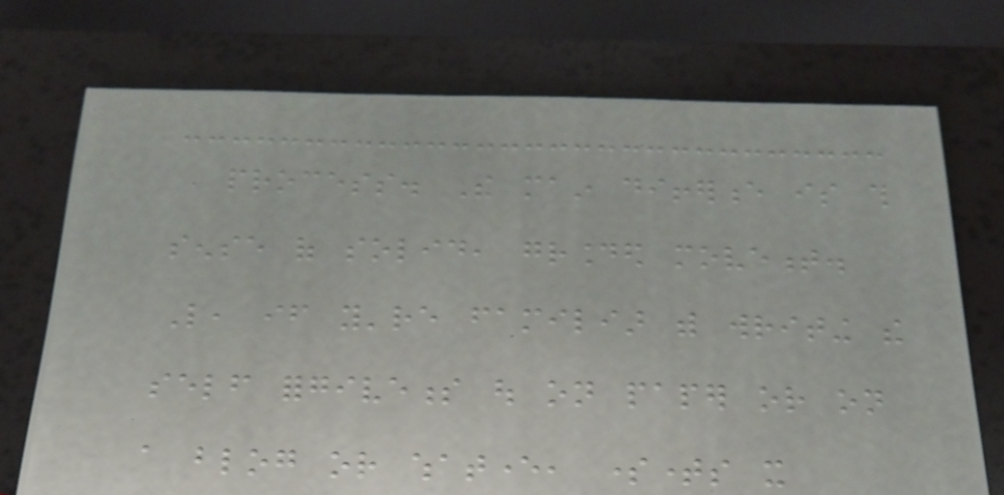process. The main difference is this
sense of solid, grounded movement.
Like, if you're familiar with writing the
self forgiveness out on paper or on
a blog or whatever, sometimes it
